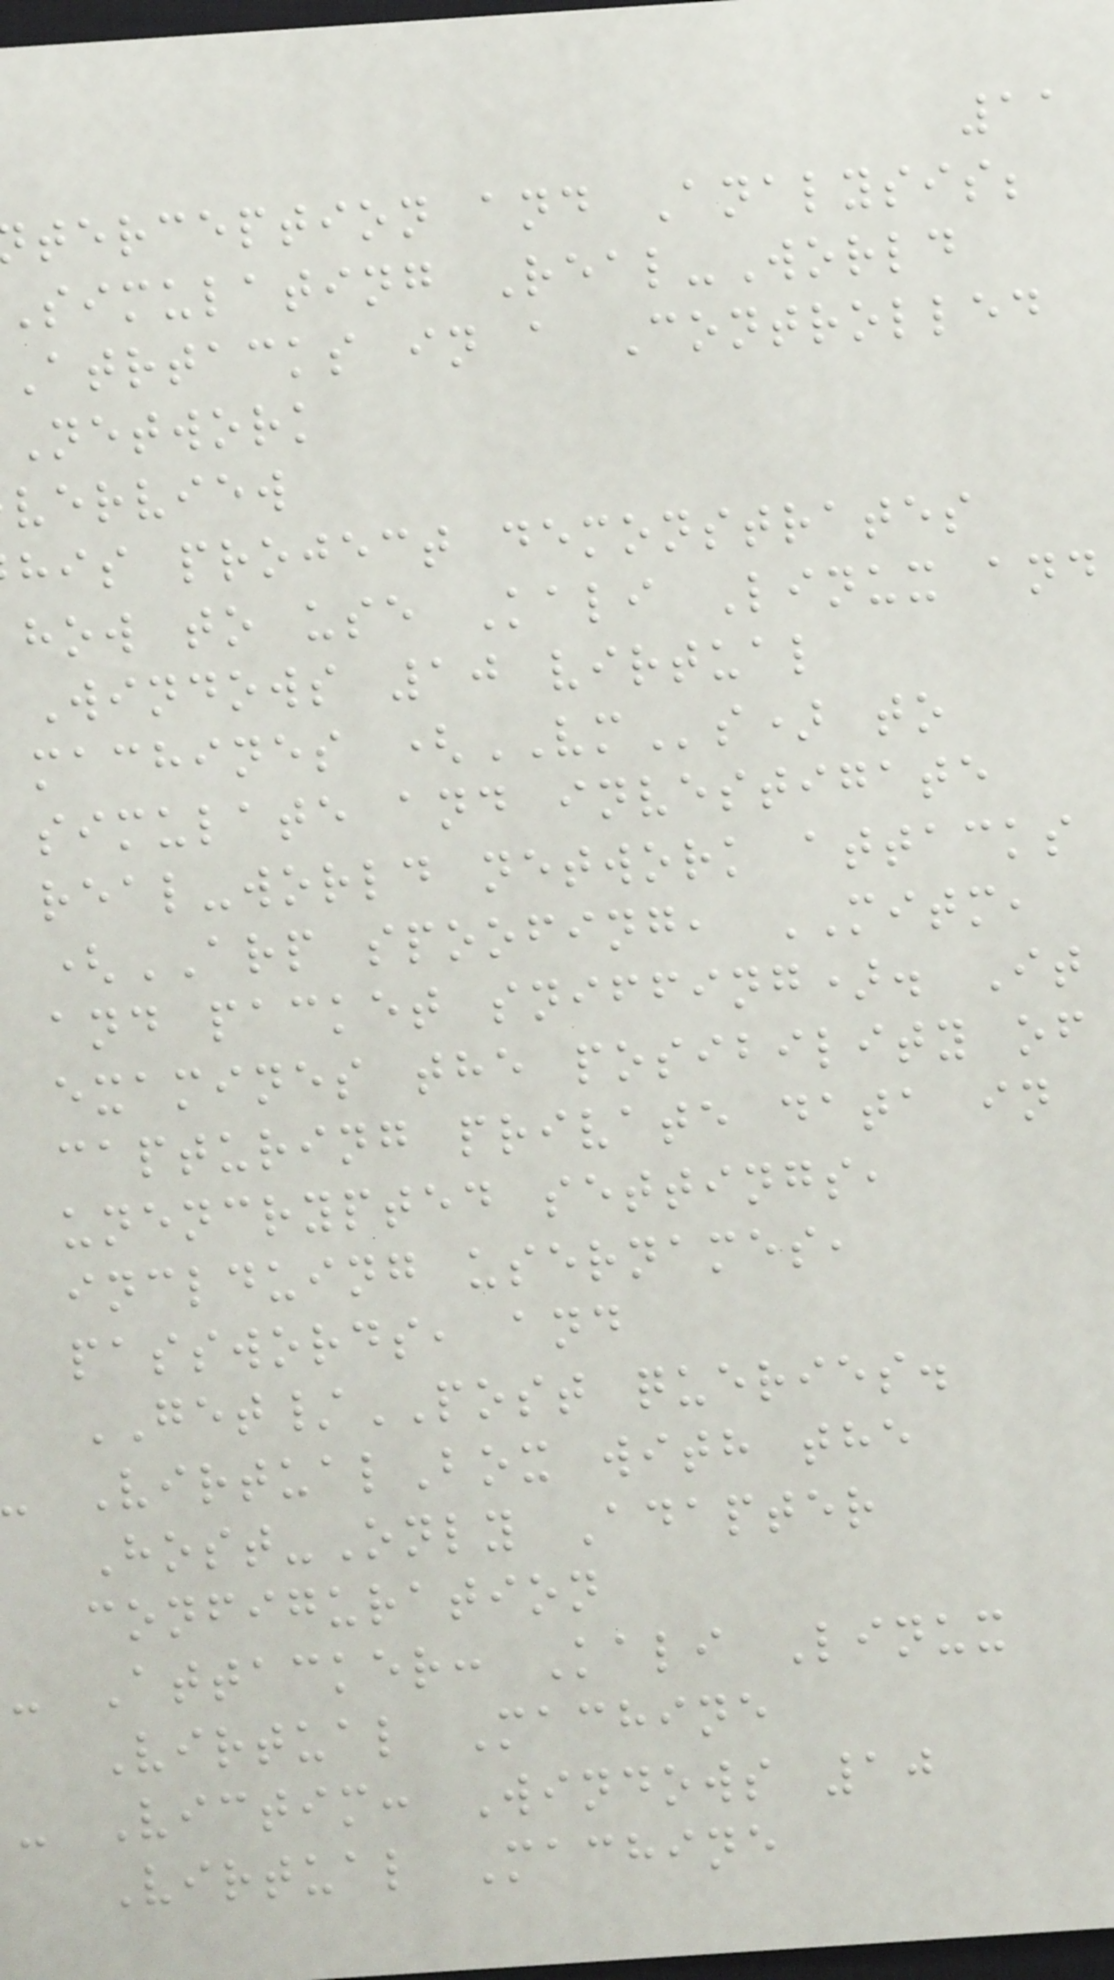11
terception and Analysis;
Simulating Real-World
Atrtacks in a Controlled
Network
verview
his project demonstrates
how to use Kali Linux and
Windows 10 virtual
machines (VMs) to
simulate and investigate
real-world network attacks
(ARP spoofing, MITM,
and packet sniffing). It
examines the posibility of
capturing private data in
unencrypted settings,
inclduing usernames,
passwords, and
GET/POST queries.
VirtualBox with the
Host-Only Adapter
configuration
- Attacker: Kali Linux
Virtual Machine
- Victim: Windows 10
Virtual Machine
